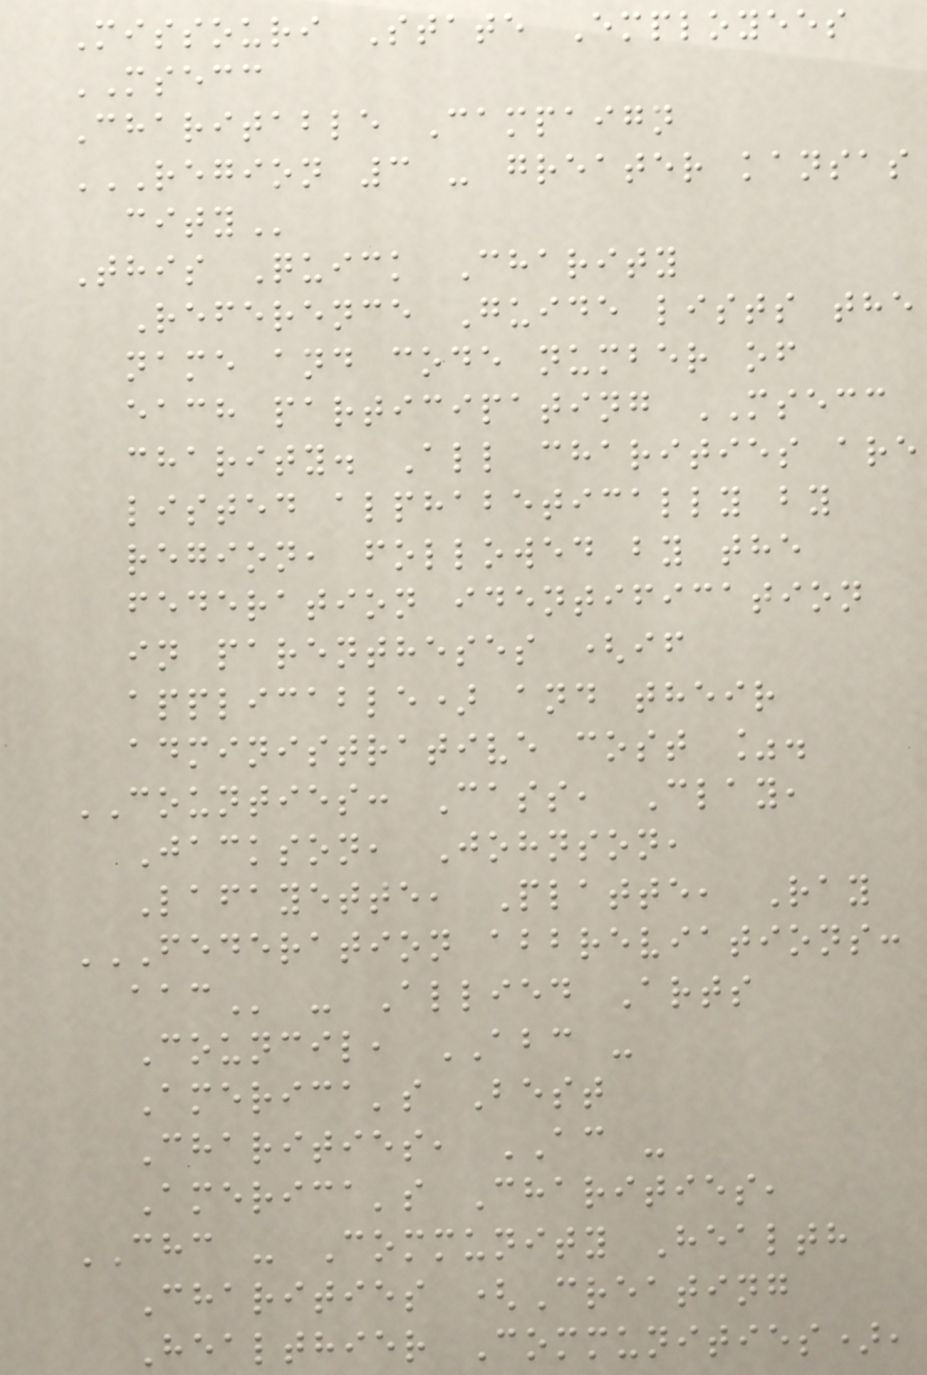Missouri State Employees
MSECC
Charitable Campaign
REGION 3 - GREATER KANSAS
CITY
This Quick Charity
Reference Guide lists the
name and code number of
each participating MSECC
charity. All charities are
listed alphabetically by
region, followed by the
federation identification
in parentheses (if
applicable) and their
administrative cost %.
COUNTIES: Cass, Clay,
Jackson, Johnson,
Lafayette, Platte, Ray
FEDERATION ABBREVIATIONS:
AAC - Allied Arts
Council, ABC -
America's Best
Charities, AC -
America's Charities,
CHC - Community Health
Charities (Creating
Healthier Communities),
